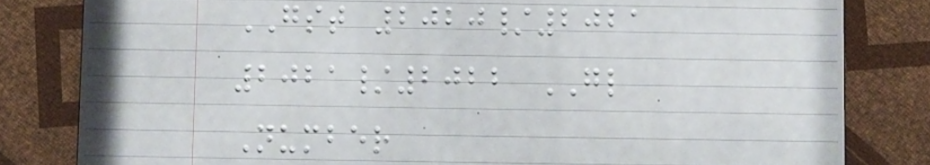GST 2020/2021
2021/2022 GL
Number
